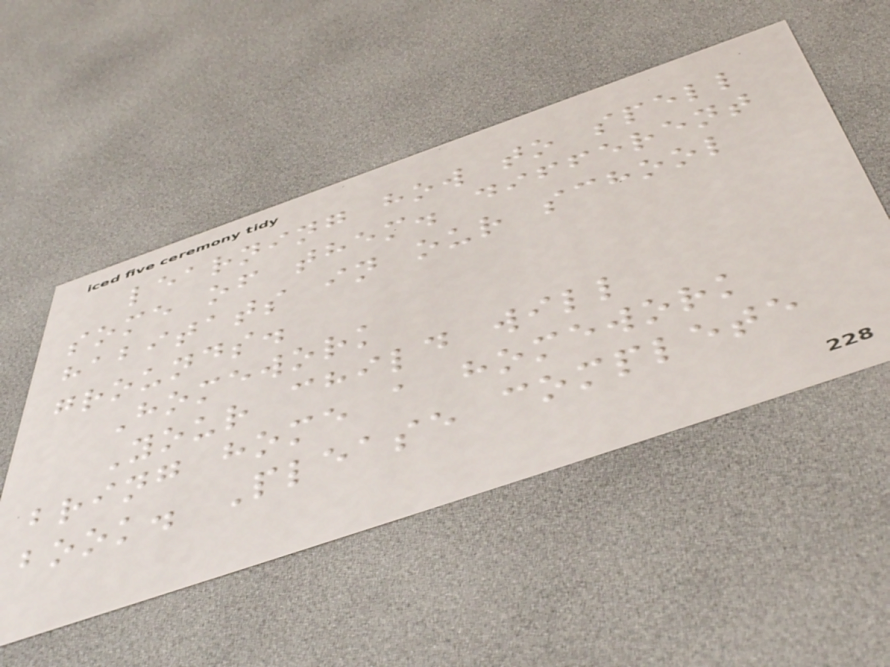learning how to spell
some of them. different
habitats in our school
grounds.
Homework
Your child will
bring home a homework
book. Please complete
